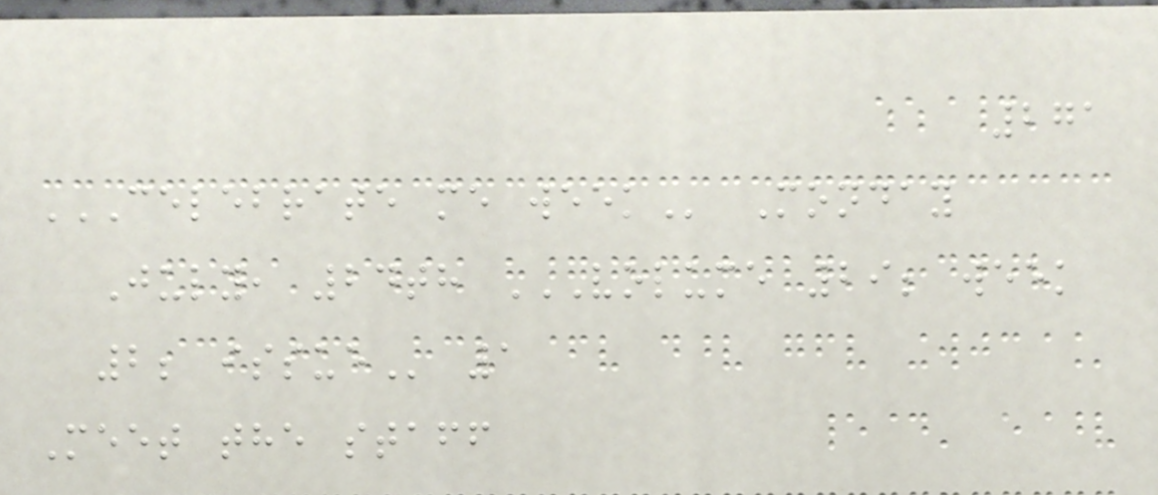271
CELEBRATE ME WEEK Monday
July, 24th VOLUME 29; WEEK
2; ISSUE 1
Meet the staff
